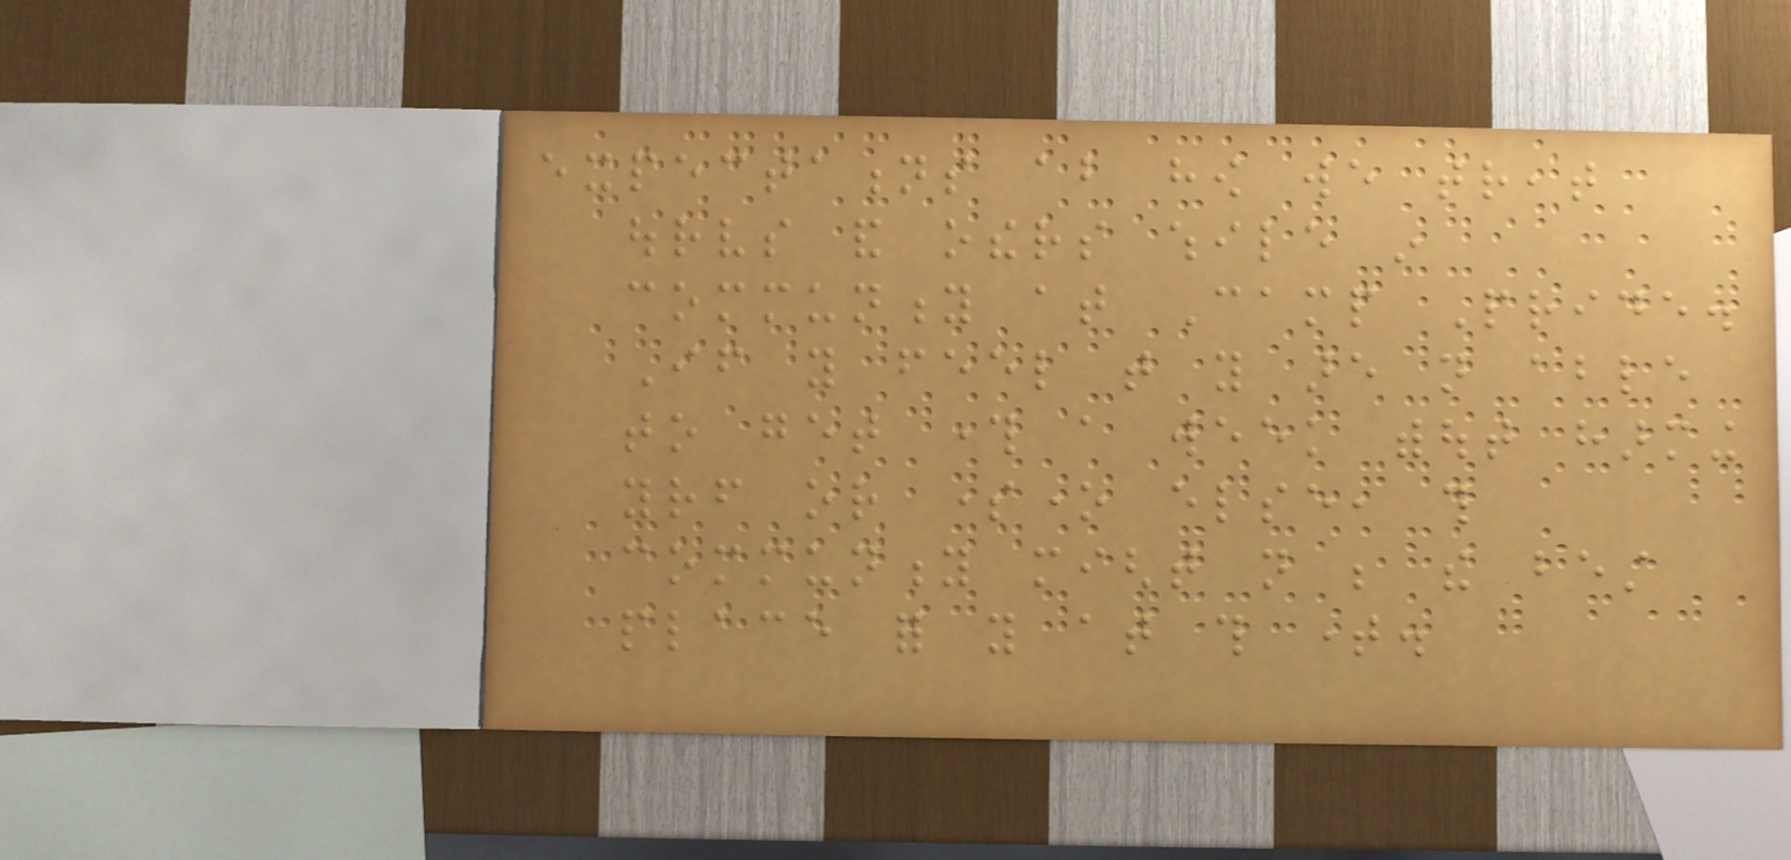expectations about how we treat
ourselves and others while in
community at Camp Pride.
If you feel that you are not able
to get through a week without harming
yourself or someone else, this
community might not be the best
place for you at this time.
